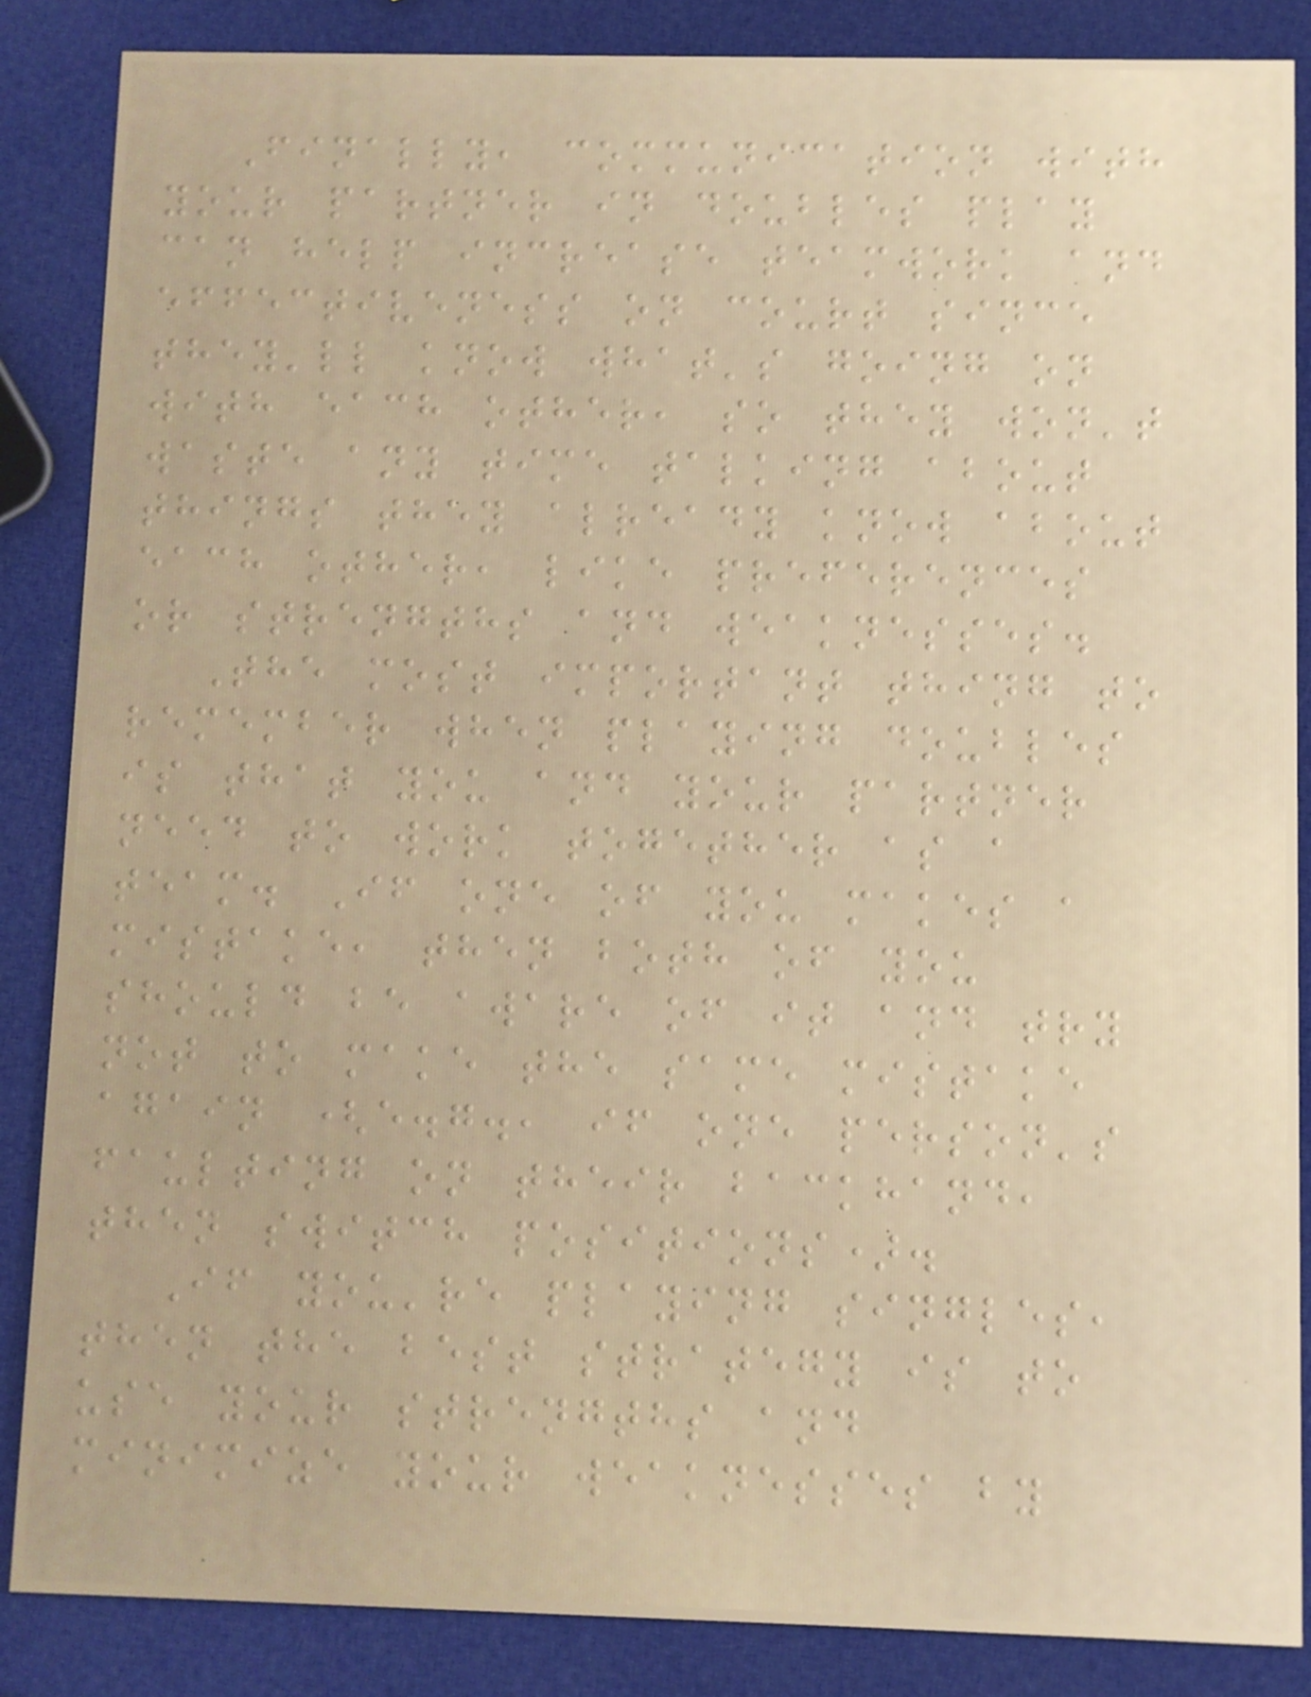Finally, communication with
your partner in doubles play
can help increase teamwork and
effectiveness on court since
they'll know what's going on
with each other, so they won't
waste any time talking about
things they already know about
each other, like preferences
or strengths and weaknesses.
The most important thing to
remember when playing doubles
is that you and your partner
need to work together as a
team. If one of you makes a
mistake, then both of you
should be aware of it and try
not to make the same mistake
again (e.g., if one person's
faulting on their backhand,
then switch positions).
If you're playing singles,
then the best strategy is to
use your strengths and
minimize your weaknesses by
